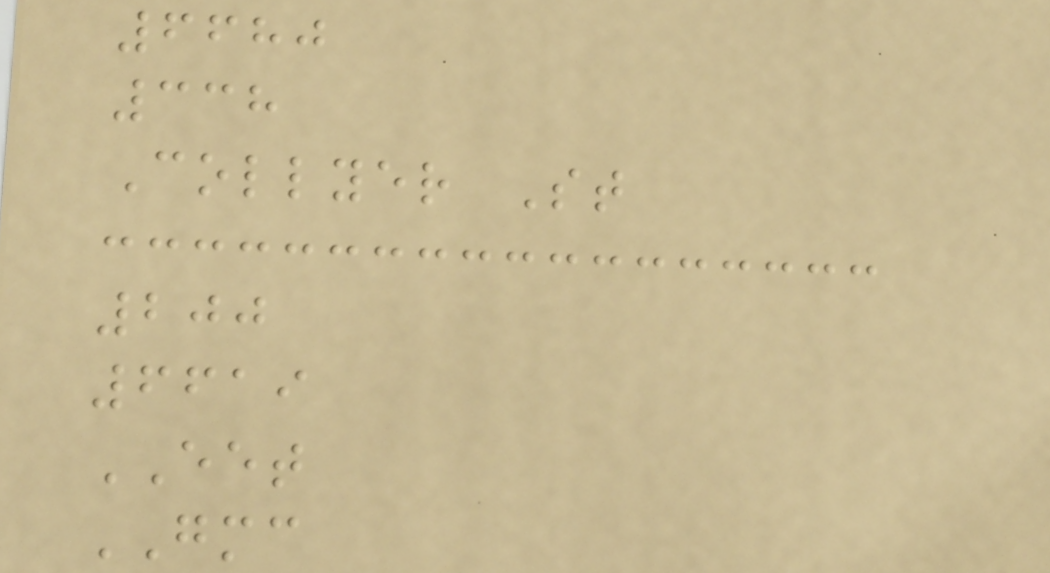6680
338
Collyer St
200
6619
EET
GMC
